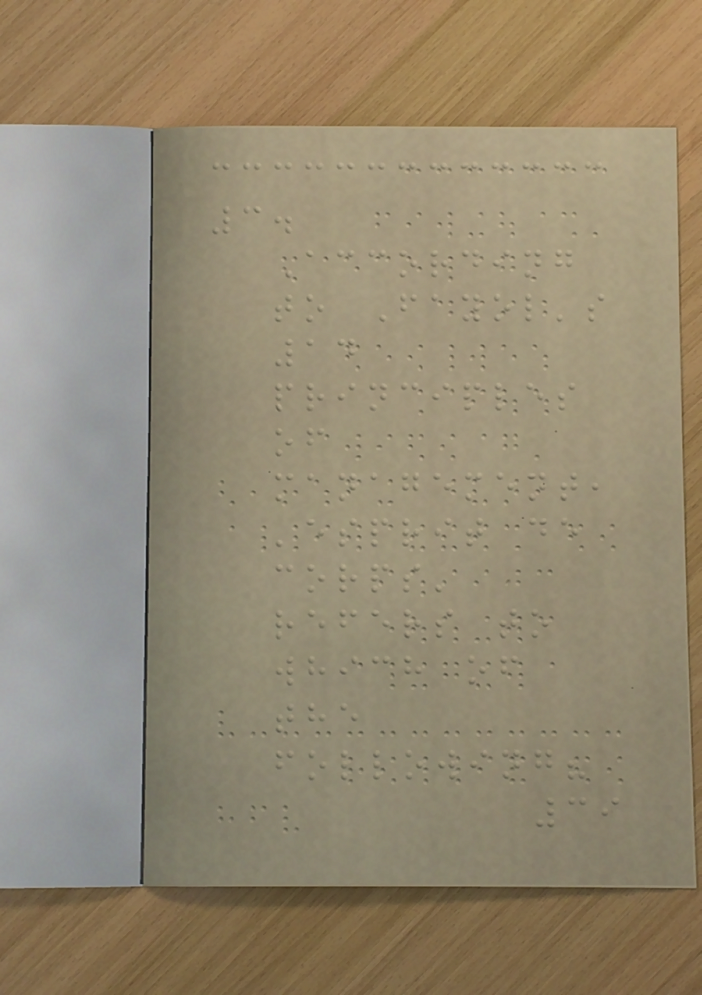3.
According
to Fayol's
14
principles
of
management,
'esprit de
corps'
refers to
which of
the
following?
39
